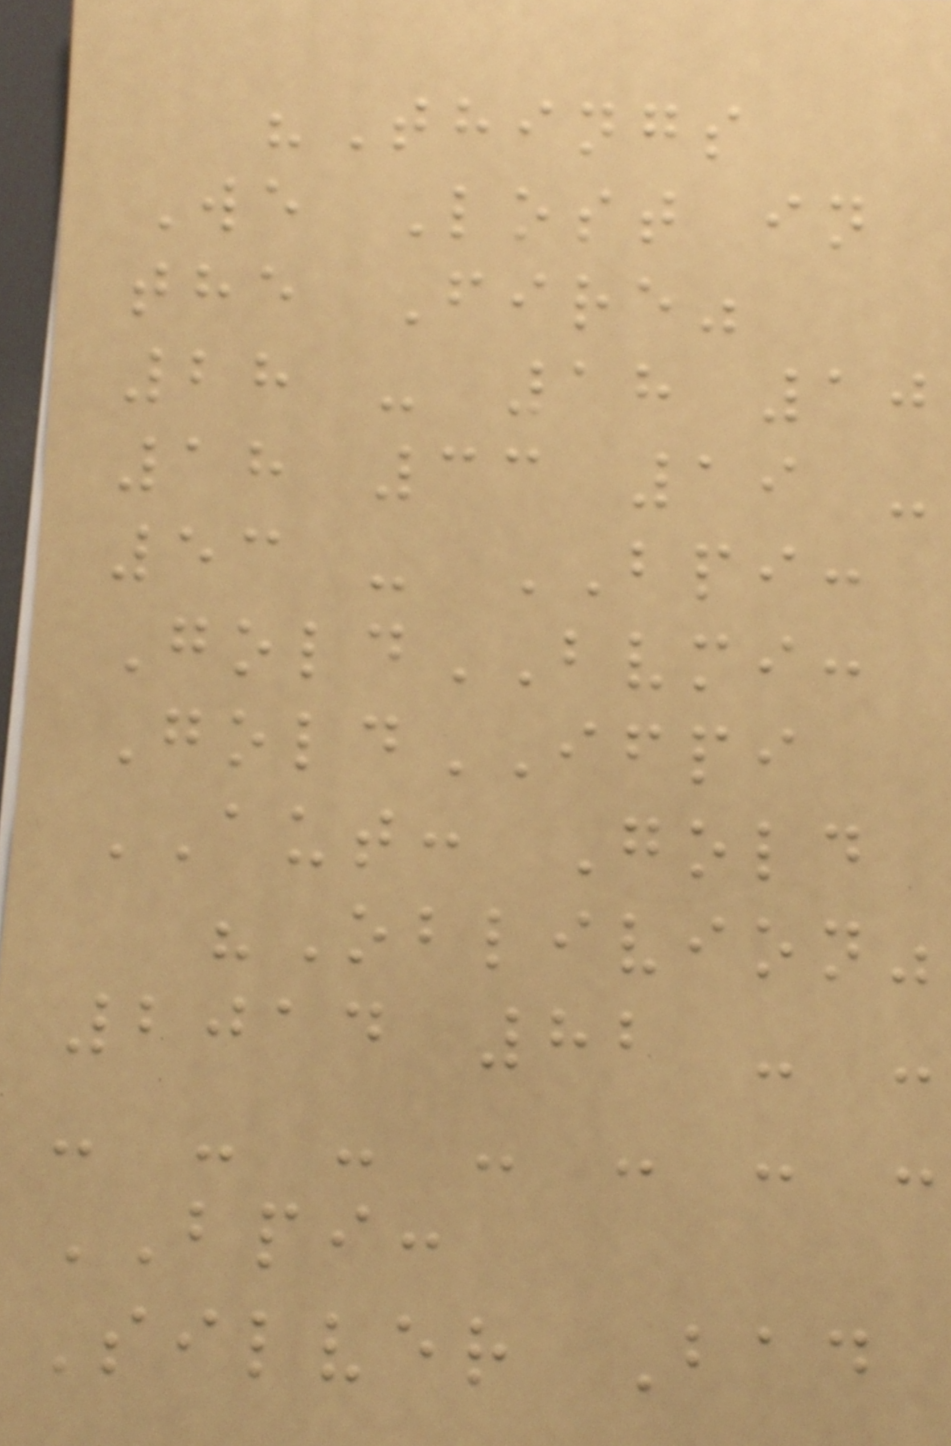"Things
We Lost in
the Fire"
28 - 18 10
18 33 19 -
53 - BPI:
GoldBVMI:
GoldIFPI
AUT: Gold
"Oblivion"
2014 82 - -
- - - - - - -
BPI:
Silver Bad
